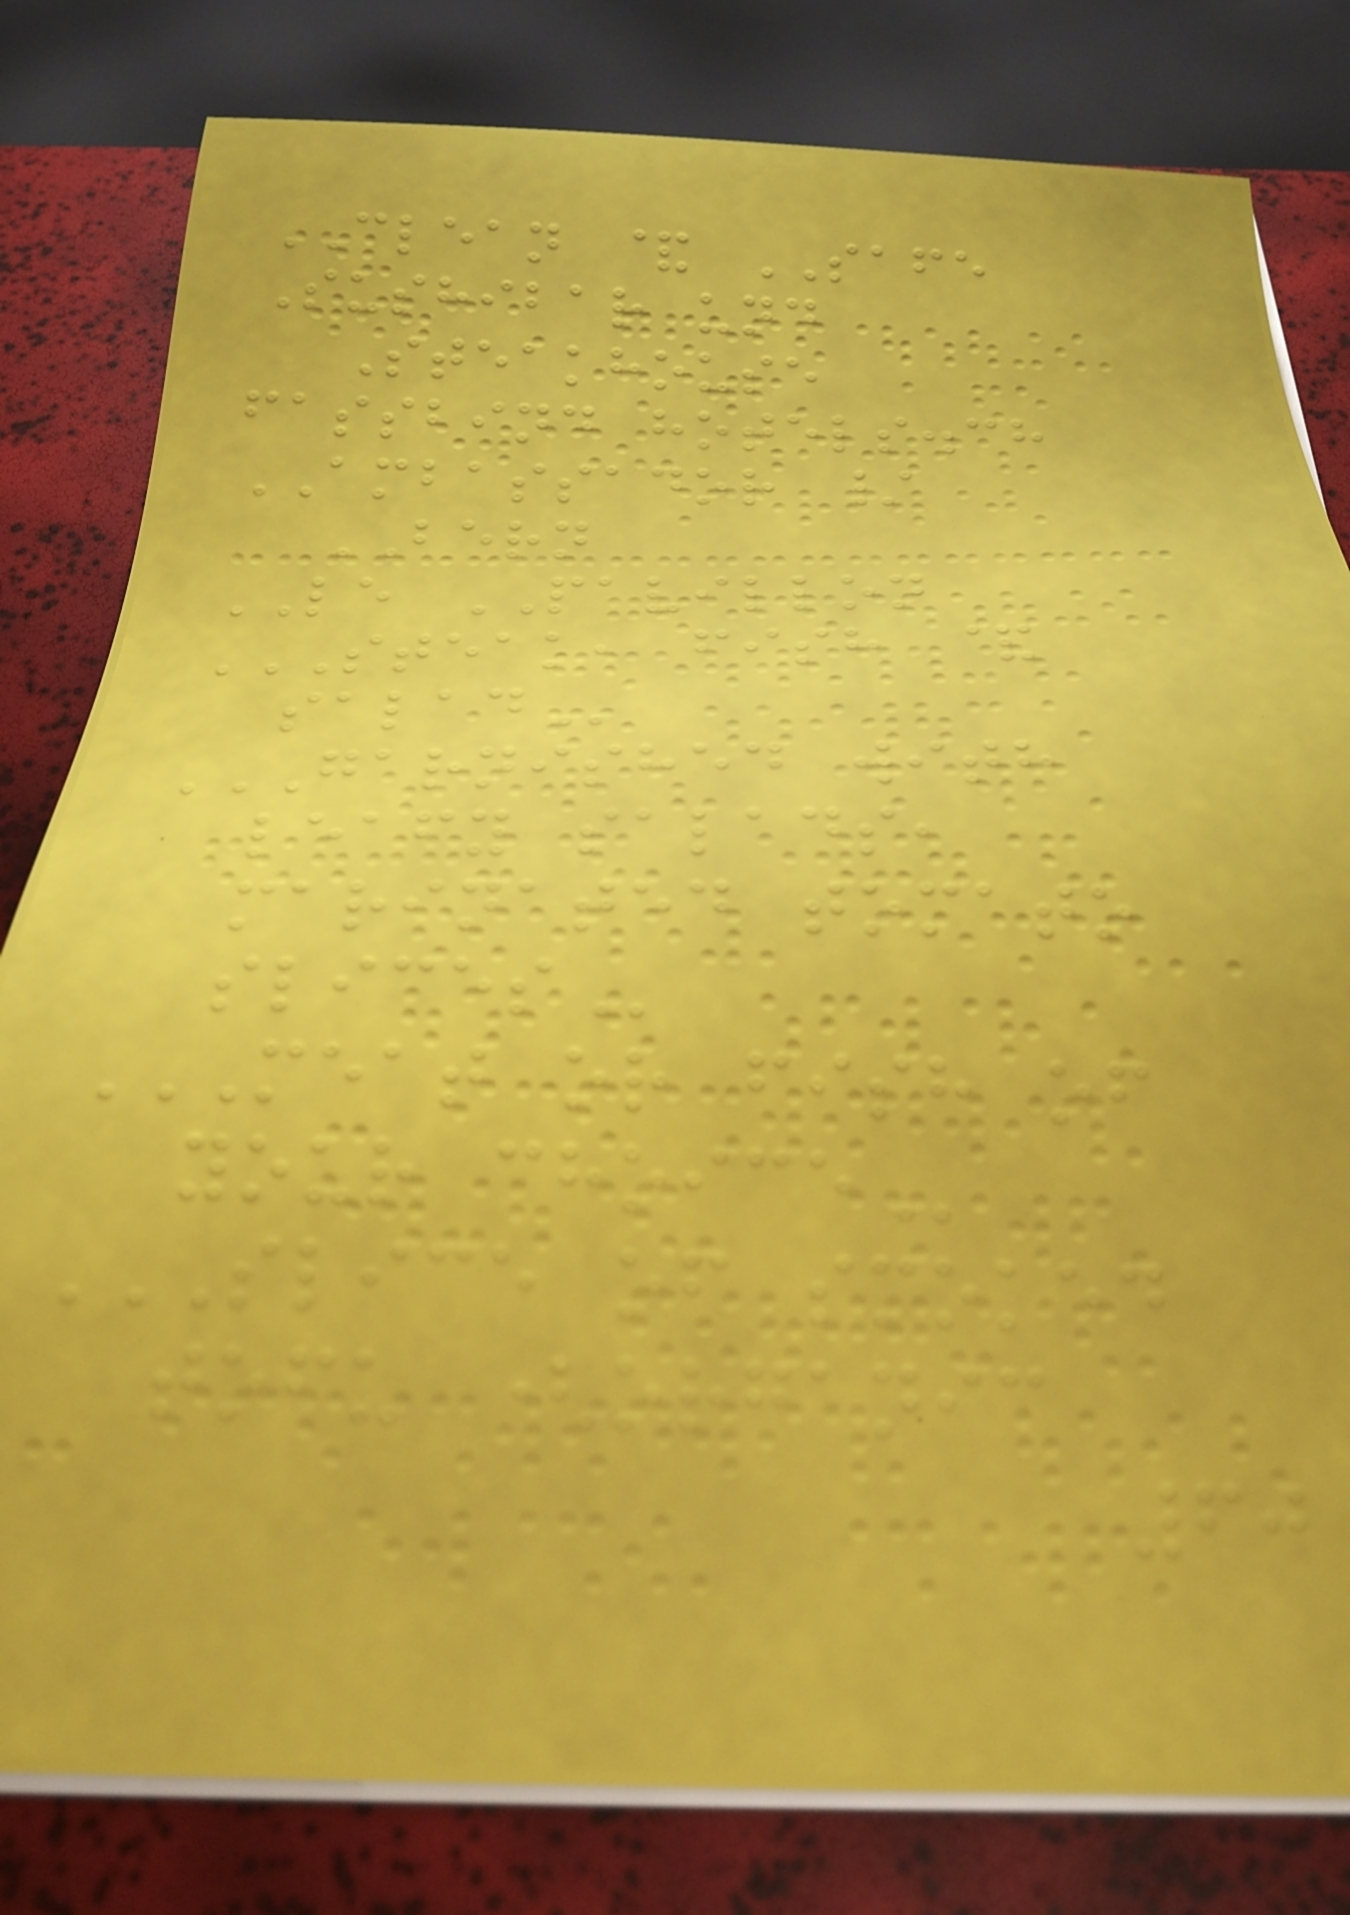CLEAN & SAFE
Sushibar und
Steakhouse
fassbind hotels.ch
AMBASSADOR /
BERN
LE PAVILLON
STEAK, FISH &
SALAD
GARNISHED WITH
LEAFY SALADS,
MARINATED TOMATO
SLICES
MEAT OR FISH OF
YOUR CHOICE
SLICE OF SMOKED
TOFU (ORGANIC
60
